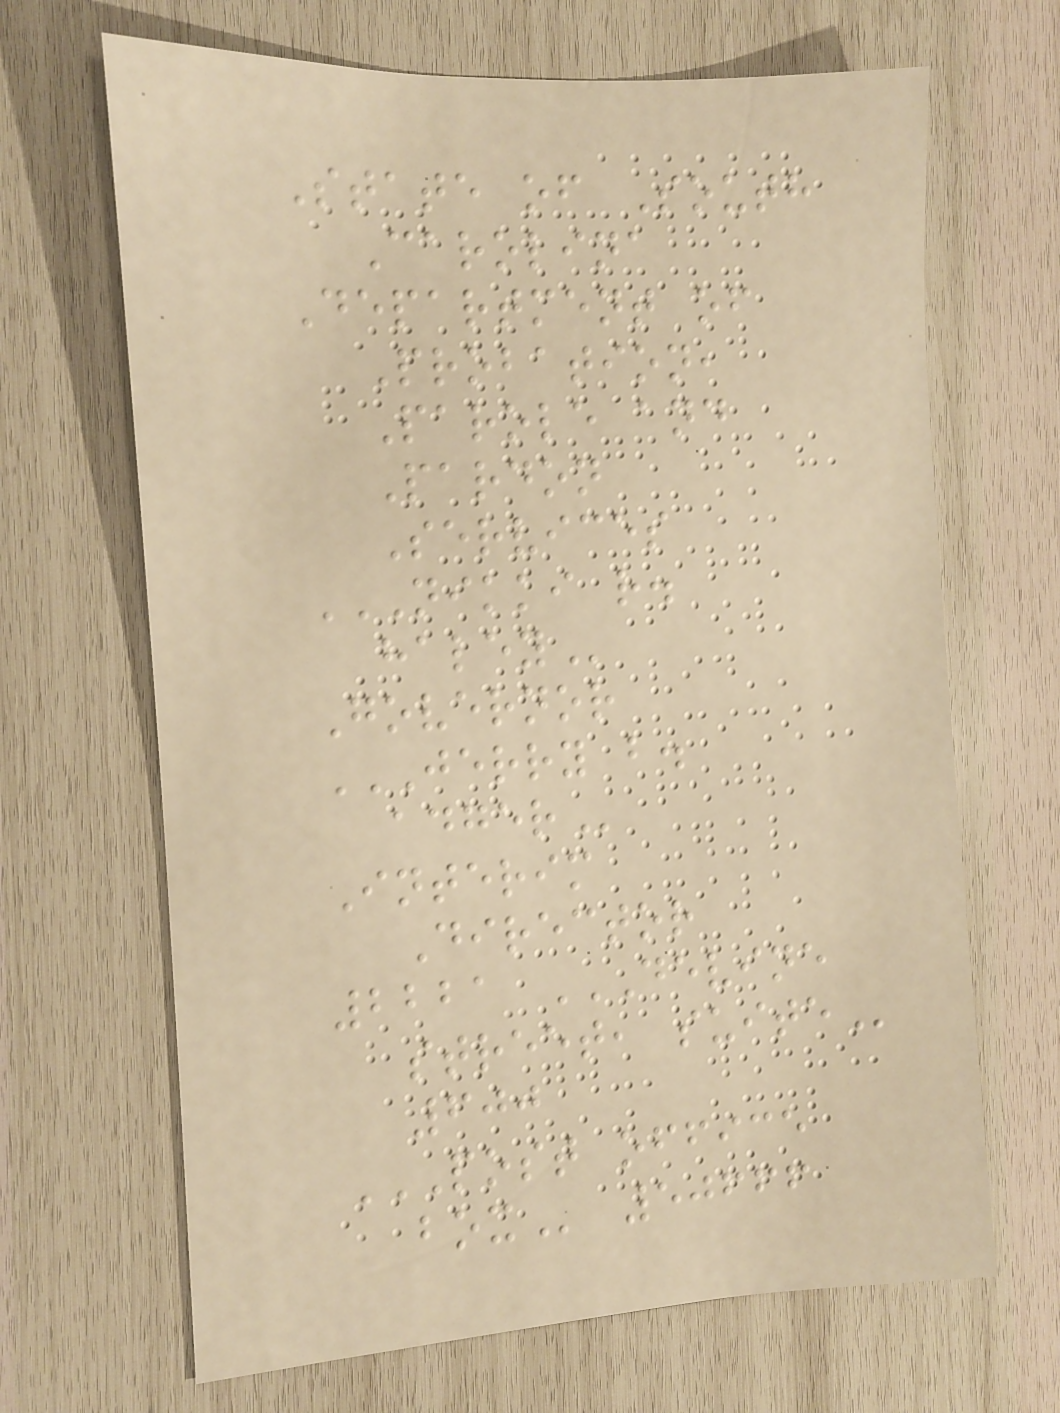State of South
Carolina
Department of
Probation,
Parole and
Pardon
Services
NIKKI R.
HALEY
Governor
JERRY B.
ADGER
Interim
Director
2221 DEVINE
STREET, SUITE
600
POST OFFICE
BOX 50666
